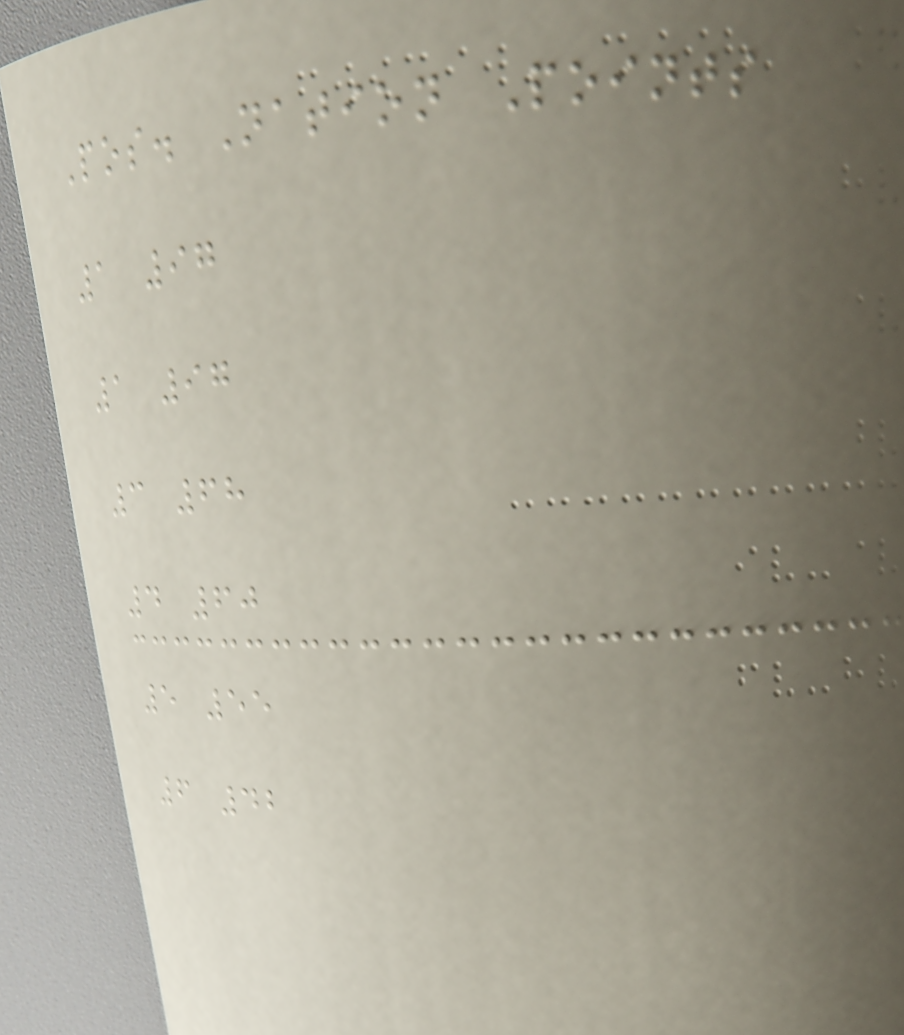Pos. Nation Points
1 97
1 97
3 68
4 60
5 55
6 42
